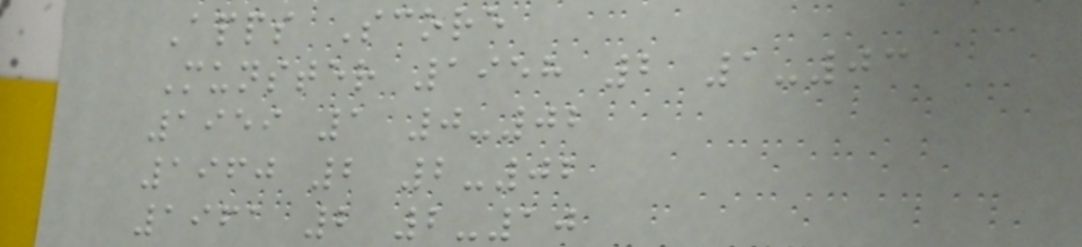Apps Score
Munster 1958 2 1-03
1959 1 0-02
1960 2 2-02
1961 2 2-10
